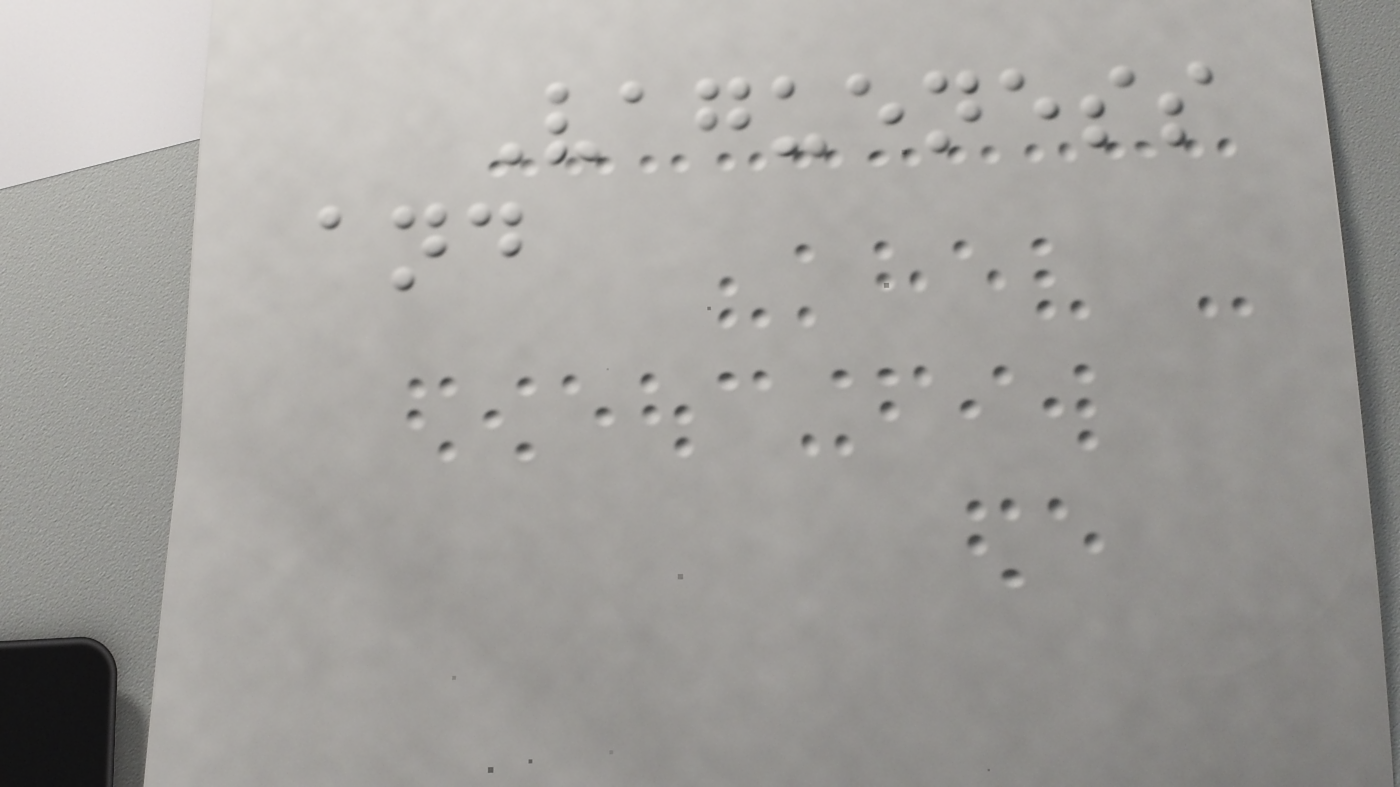Vagueness
and
